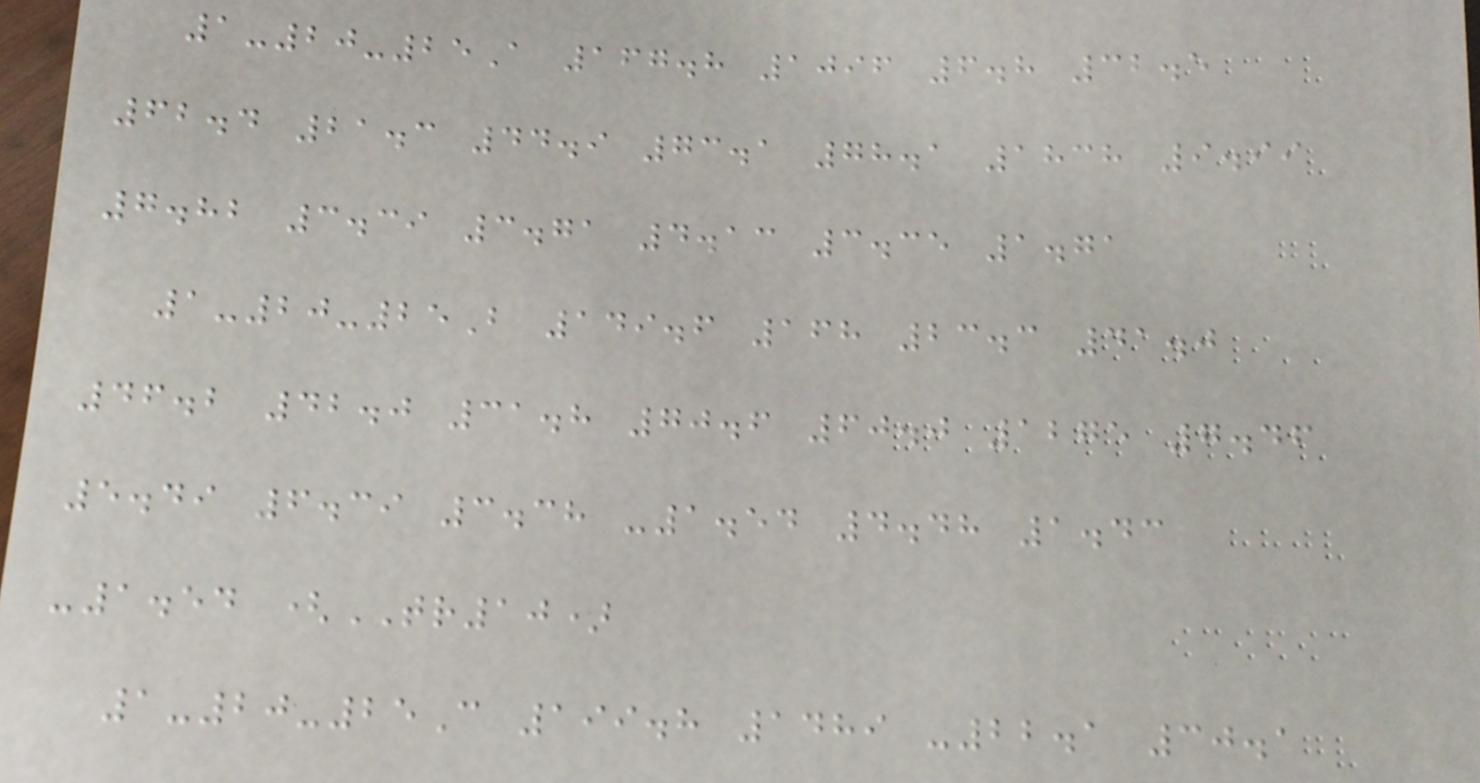1-20-25A 167.8 1096 6.8 32.5
62.4 21.3 44.9 73.1 78.1 1838 9.99
7.82 3.39 3.71 4.13 3.35 1.71
1-20-25B 149.6 168 23.3 41.0
46.2 42.0 31.8 70.6 60.0 1275 7.46
5.49 6.39 3.38 -1.54 4.48 1.43
-1.54 (TR10)
1-20-25C 199.8 1489 -22.1 30.1
